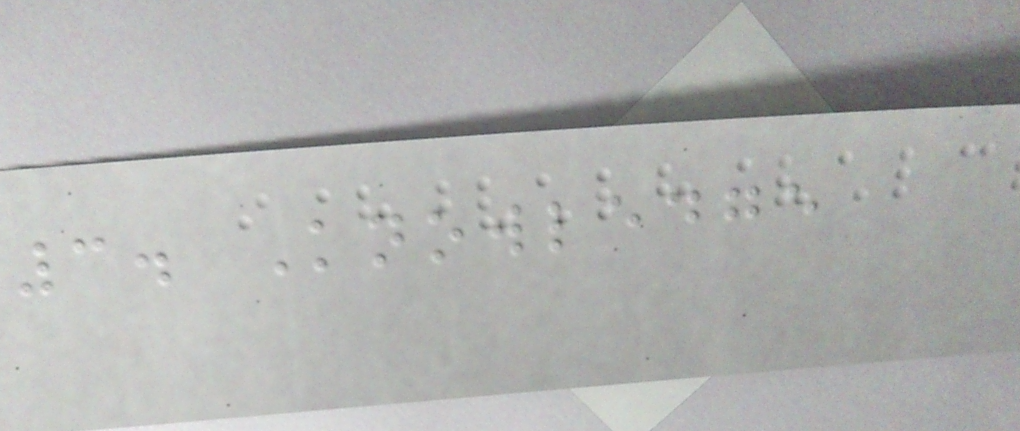3. Knowledge
